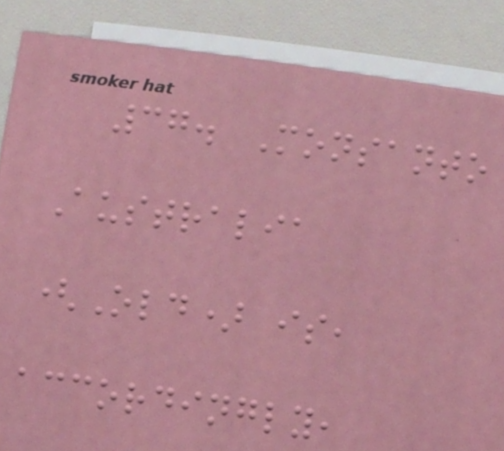37. Monsanto
Australia
(Old) is,
accordingly,
